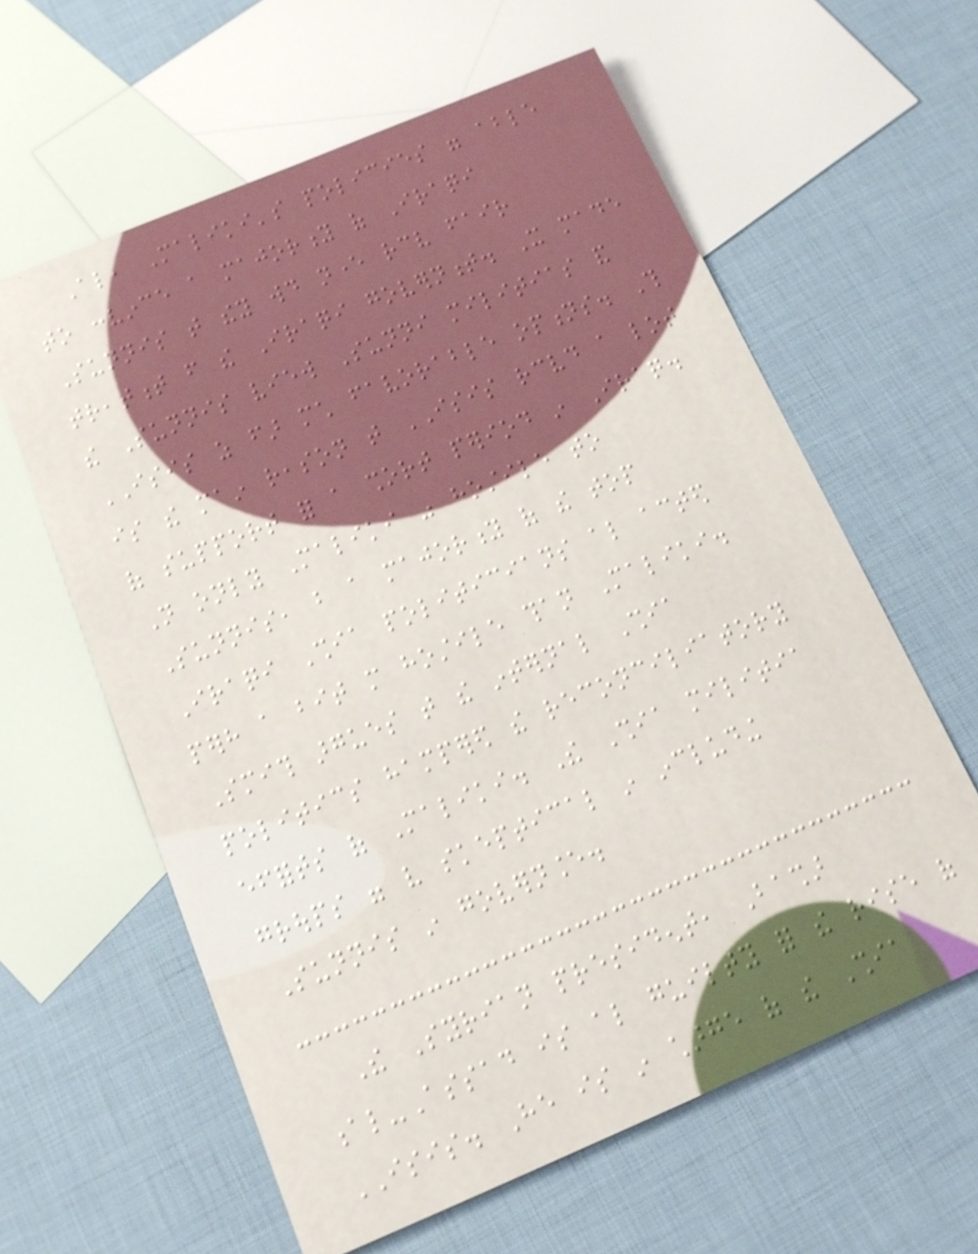Also, Maliki's policies were able
to convince a majority of Iraqi
Sunnis that they would never receive fair
treatment from the Iraqi government. It made
the Sunnis view Sunni militias and
ISIS as far much favorable options. This
is the main reason that ISIS received a lot
of support for a short period in Iraq.
Not only Maliki was hostile to
Sunnis, but a majority of the top
Iraqi Shia politicians also acted
perhaps a bit more hostile than Maliki.
Smith argues that the internal Shia
politics hampered the reconciliatory
efforts of Maliki. The Shia militia
groups were very skeptical in including
Sunnis in governance.
The Syrian president, Bashar
al-Assad is also guilty for the rise of
ISIS. He is in charge of the Shia
